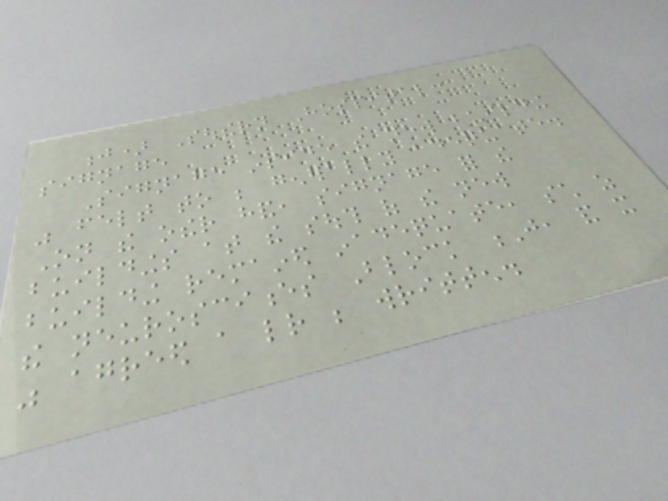j) Southern Hospital:
signage
Signage inside the new building
was felt to be generally adequate.
On the other hand, signage for the
buildings at the south of the new
building remained inadequate, such as
the neurosciences Block J, and it
was agreed a letter be written.
